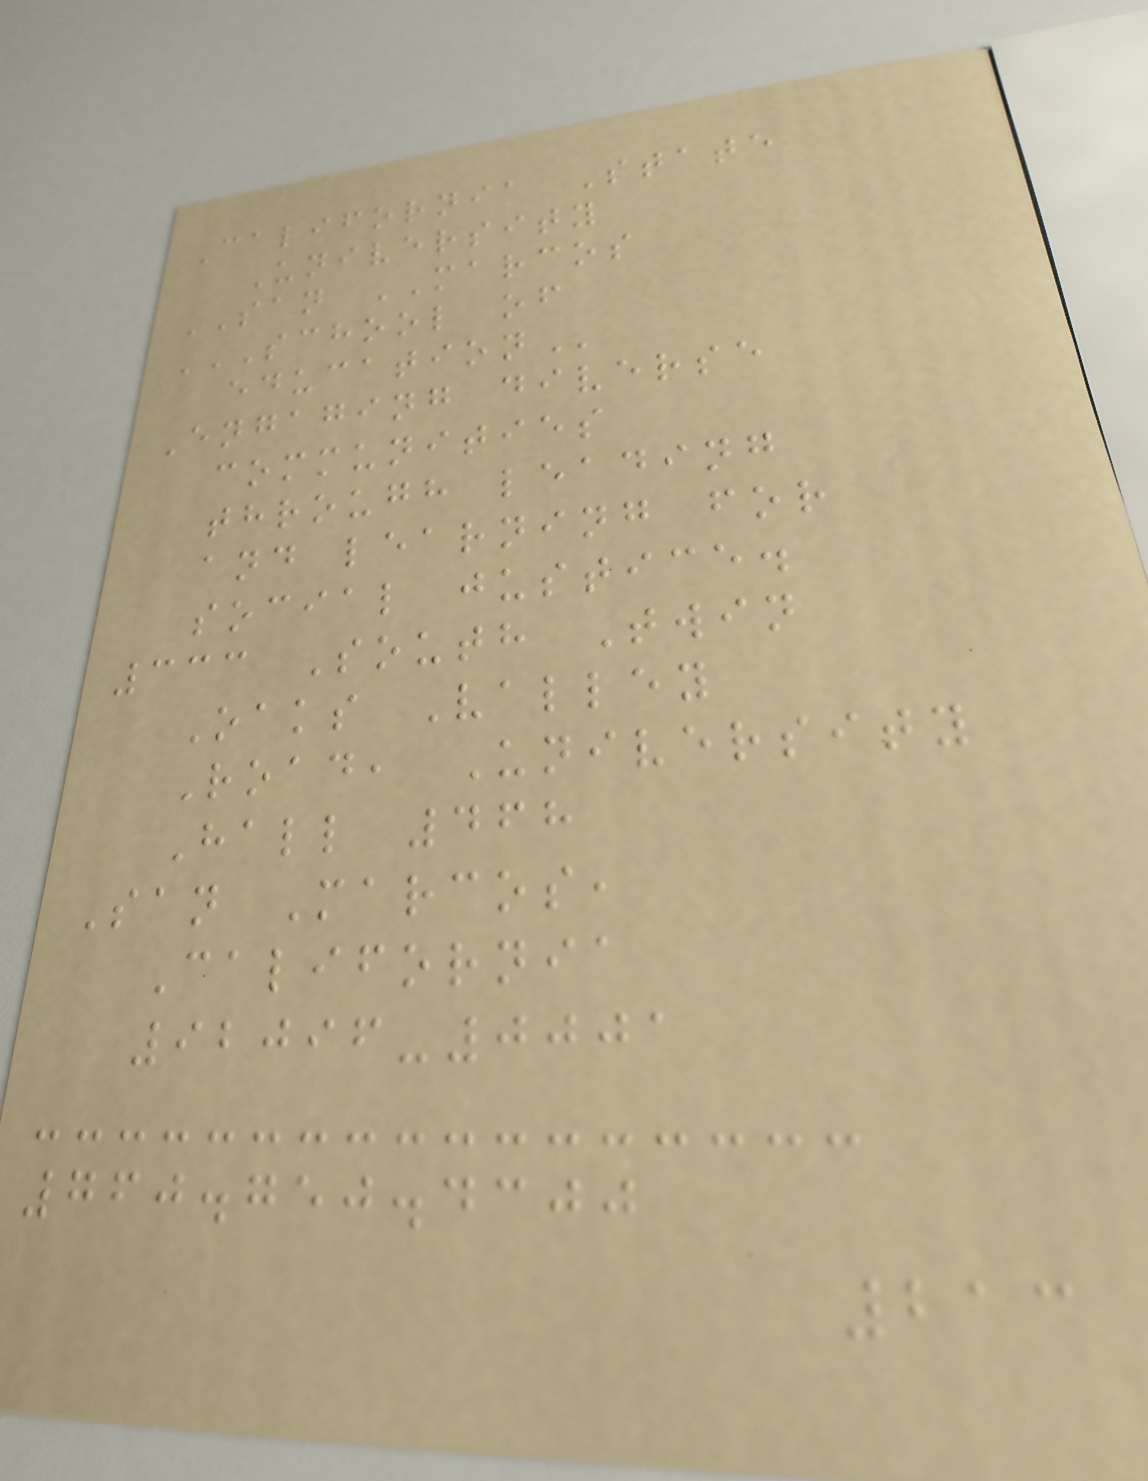California State
University
SAN MARCOS
SCHOOL OF
EDUCATION
Engaging diverse
communities
through leading
and learning for
social justice.
333 South Twin
Oaks Valley
Road, University
Hall 468
San Marcos,
California
92096-0001
760.750.4300
213
